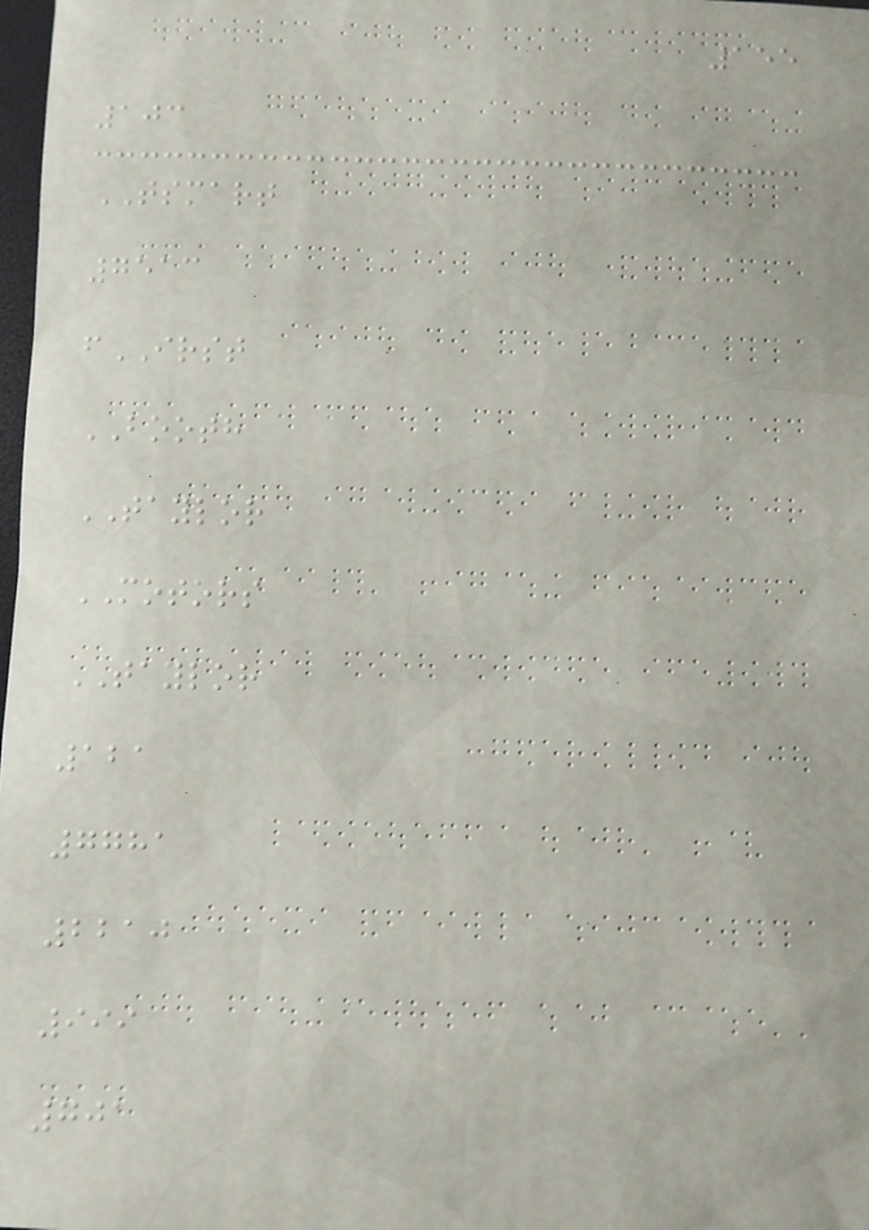155
103
TSMART
7513
fIRST
BOOTH
TAYLOR
MOTORS
TAYLOR
121
7781
2210
999
701
